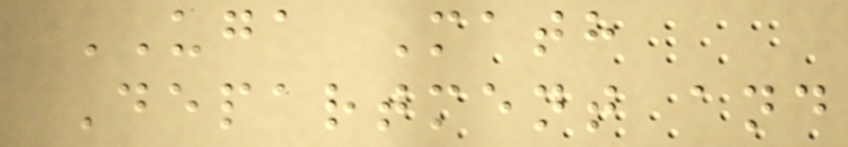UGA Math
Department and
